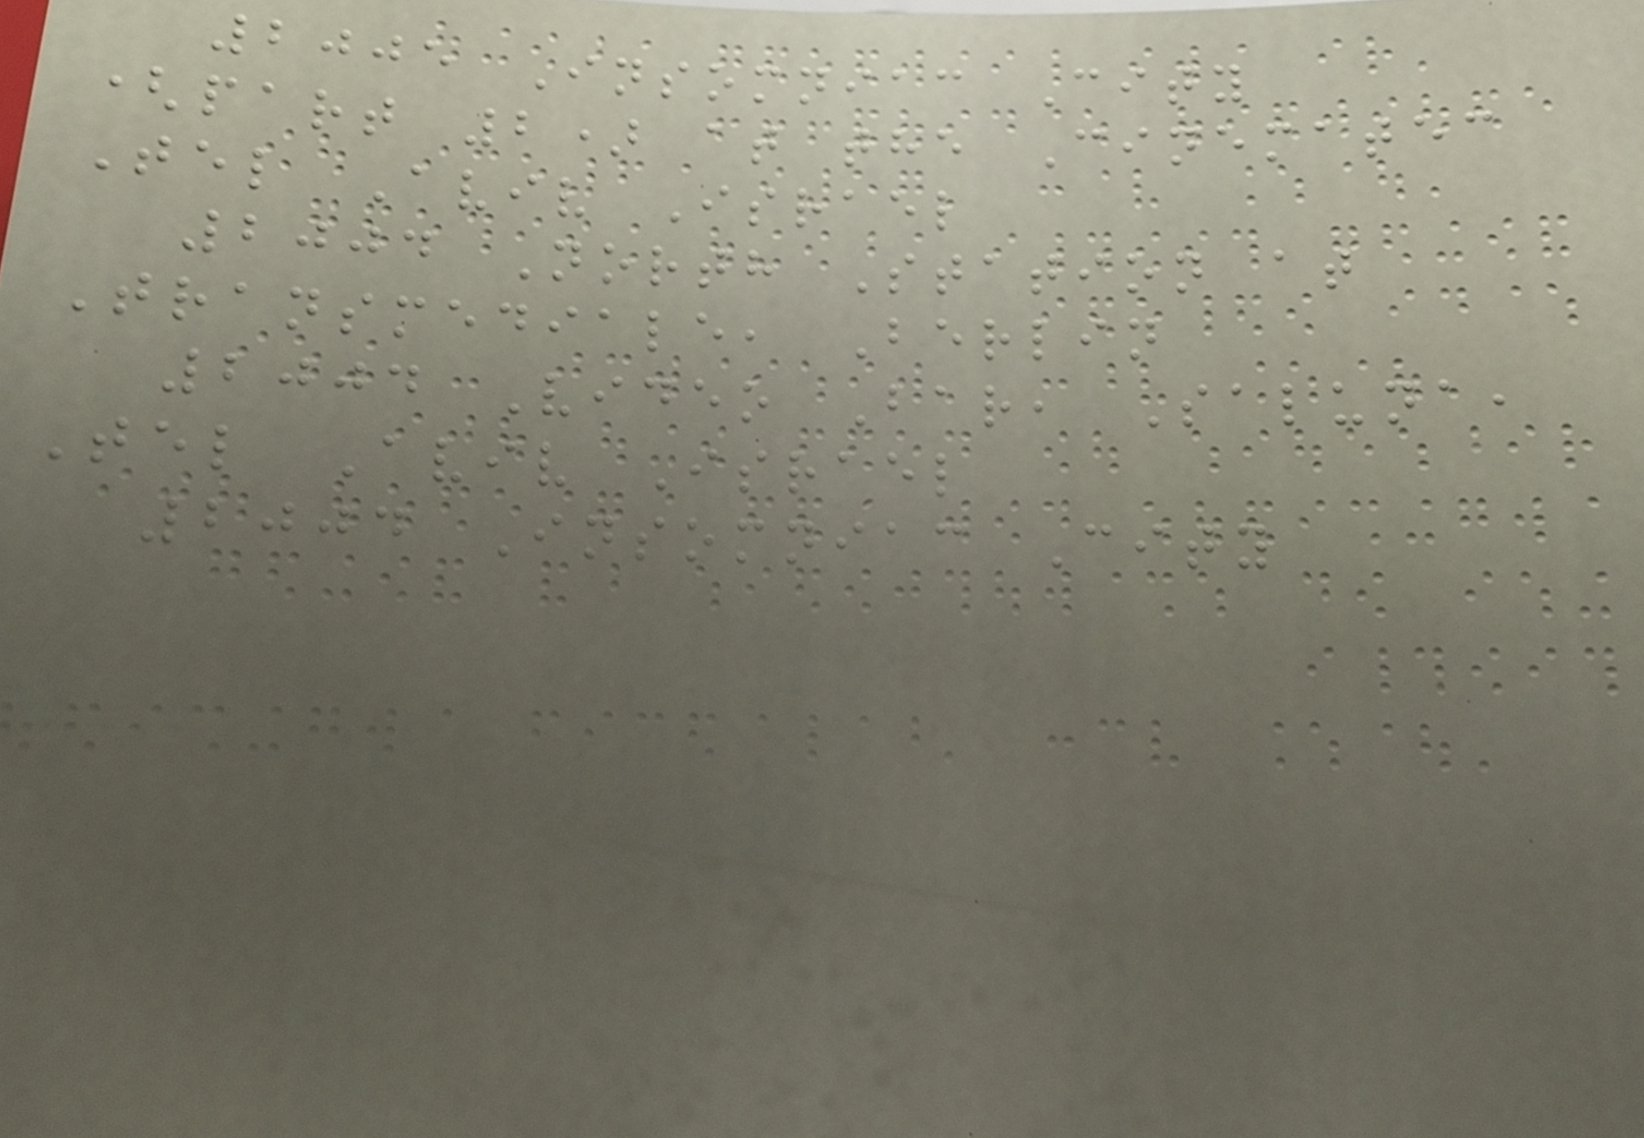2005 Insomniac City
(part 2) at the Cinematec
Tel Aviv Israel
2004 North Station at
Transmediale, Berlin
2004 Video Bar, Saluna,
Tel Aviv Israel
2004 Insomniac City
